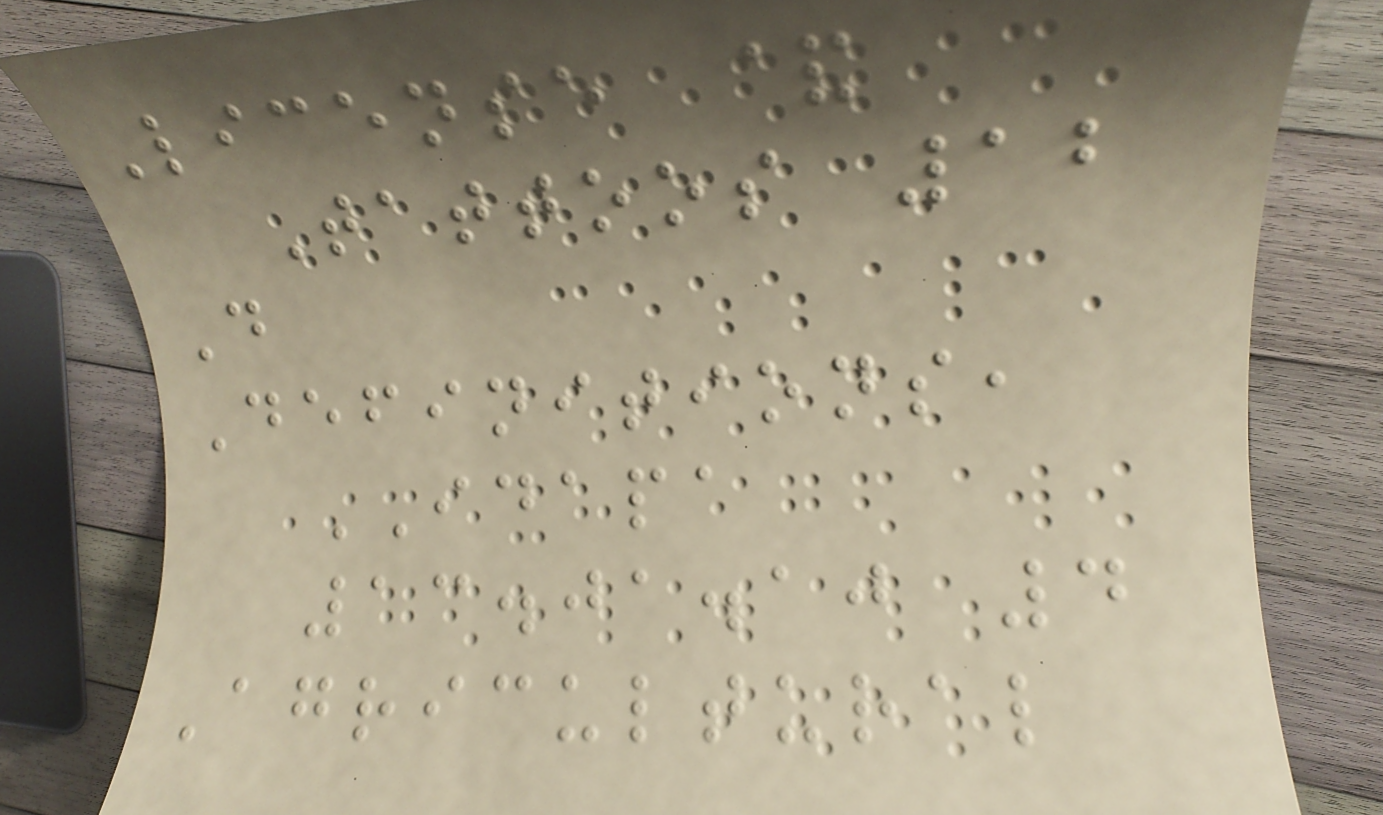License &
Tattoos 12
D
Definitions,
IDAPA
13.01.10 4
Agricultural
